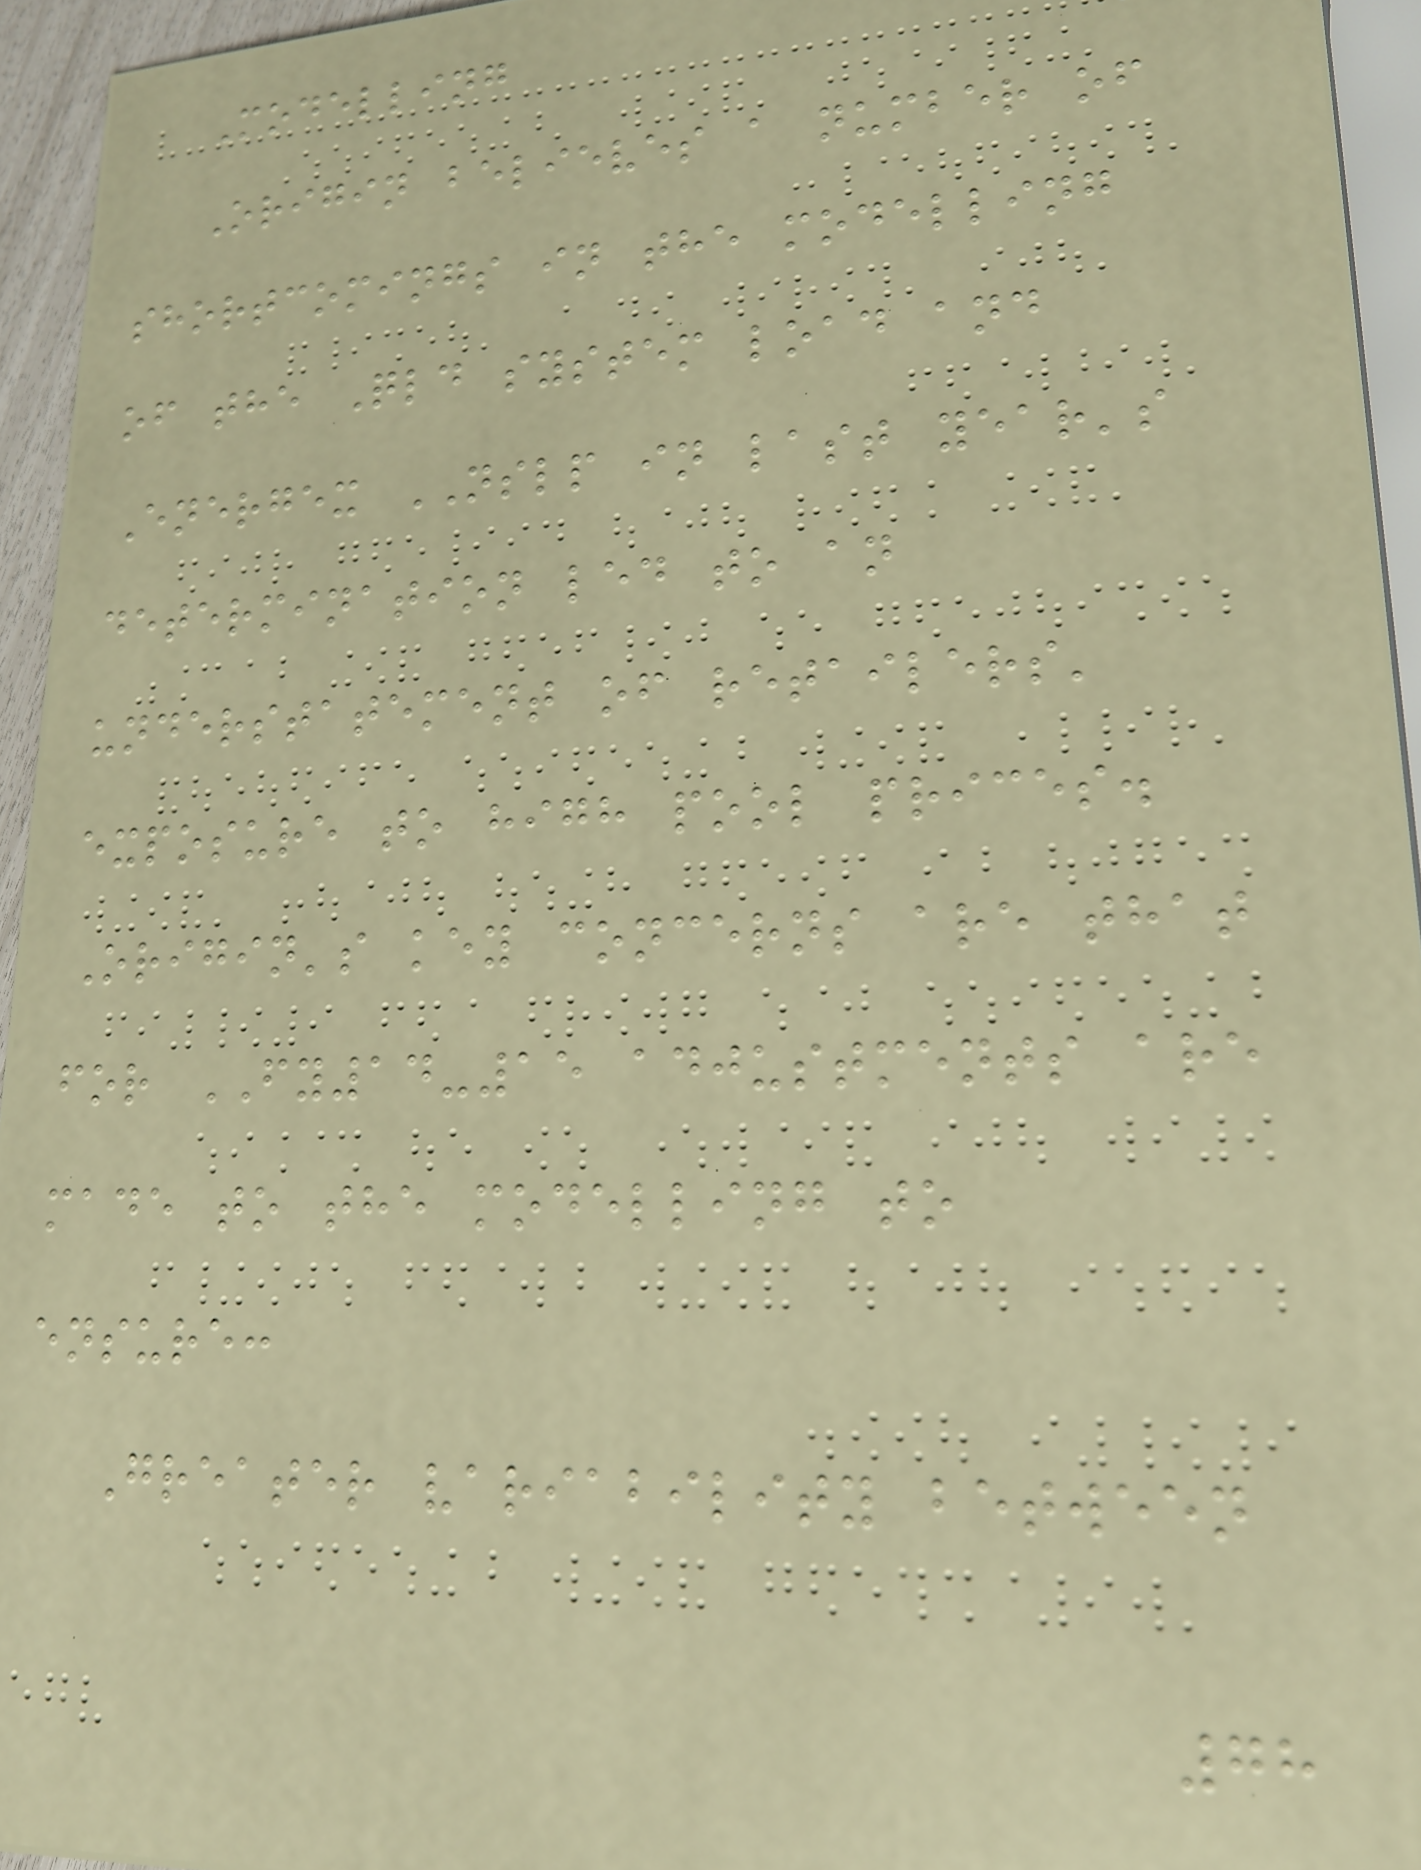Modelling
Origin believes a number of
shortcomings in the modelling
of the Qld system load and
Energex NSLP in last year's
determination led to an
understatement of retailers'
exposure to high pool prices.
Origin's key concerns are that
for FY14-15 adjustments are
made to the modelling to
ensure:
Greater variability between
78
